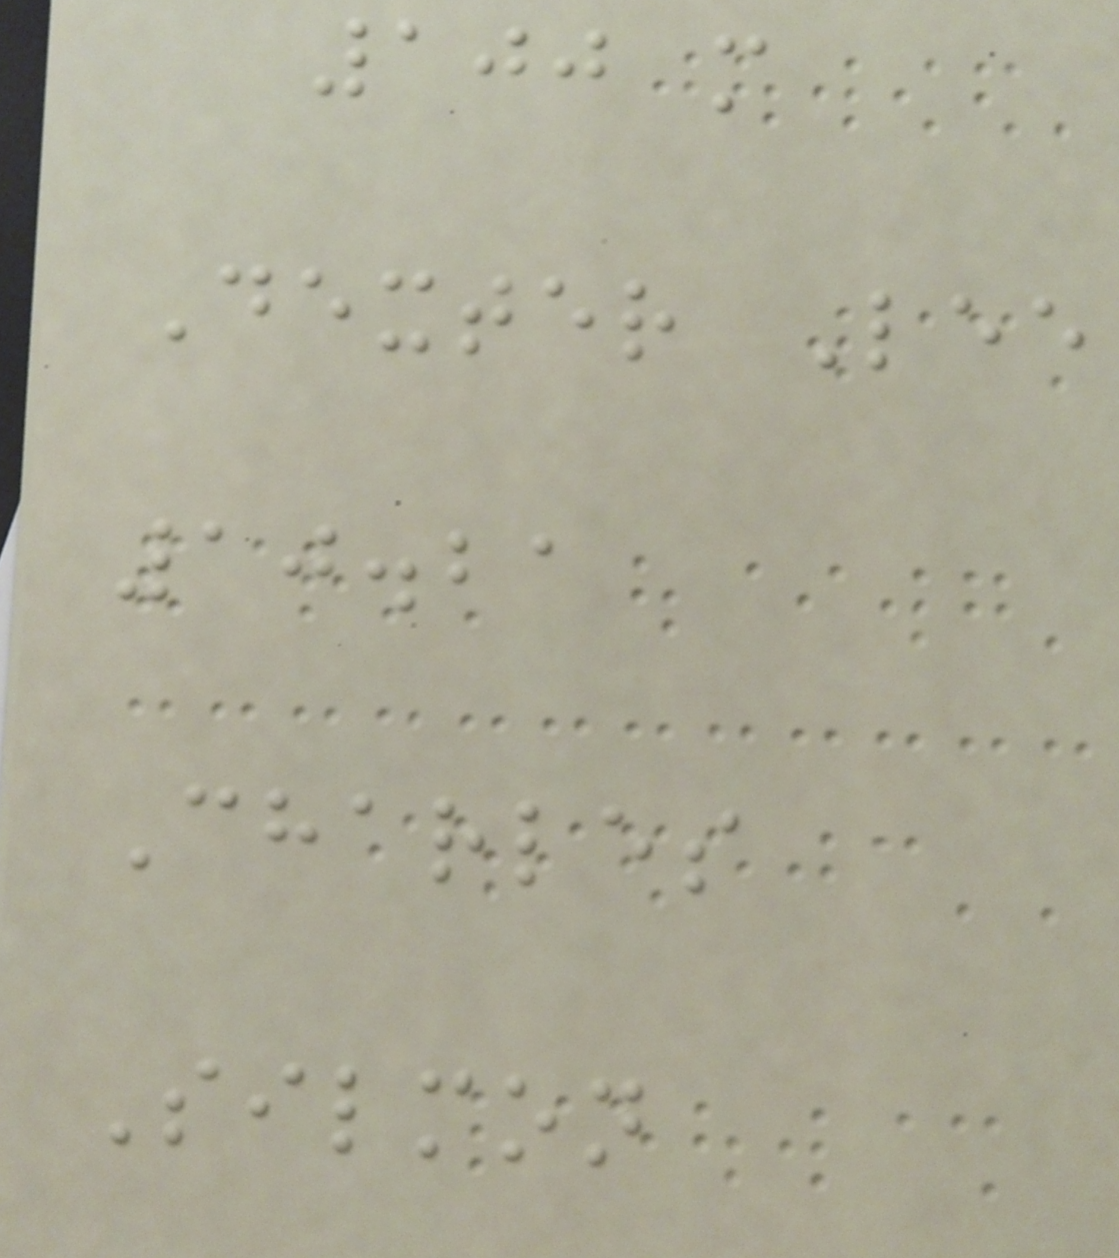100 m
Dexter Lee
10.21
Charles
Silmon
